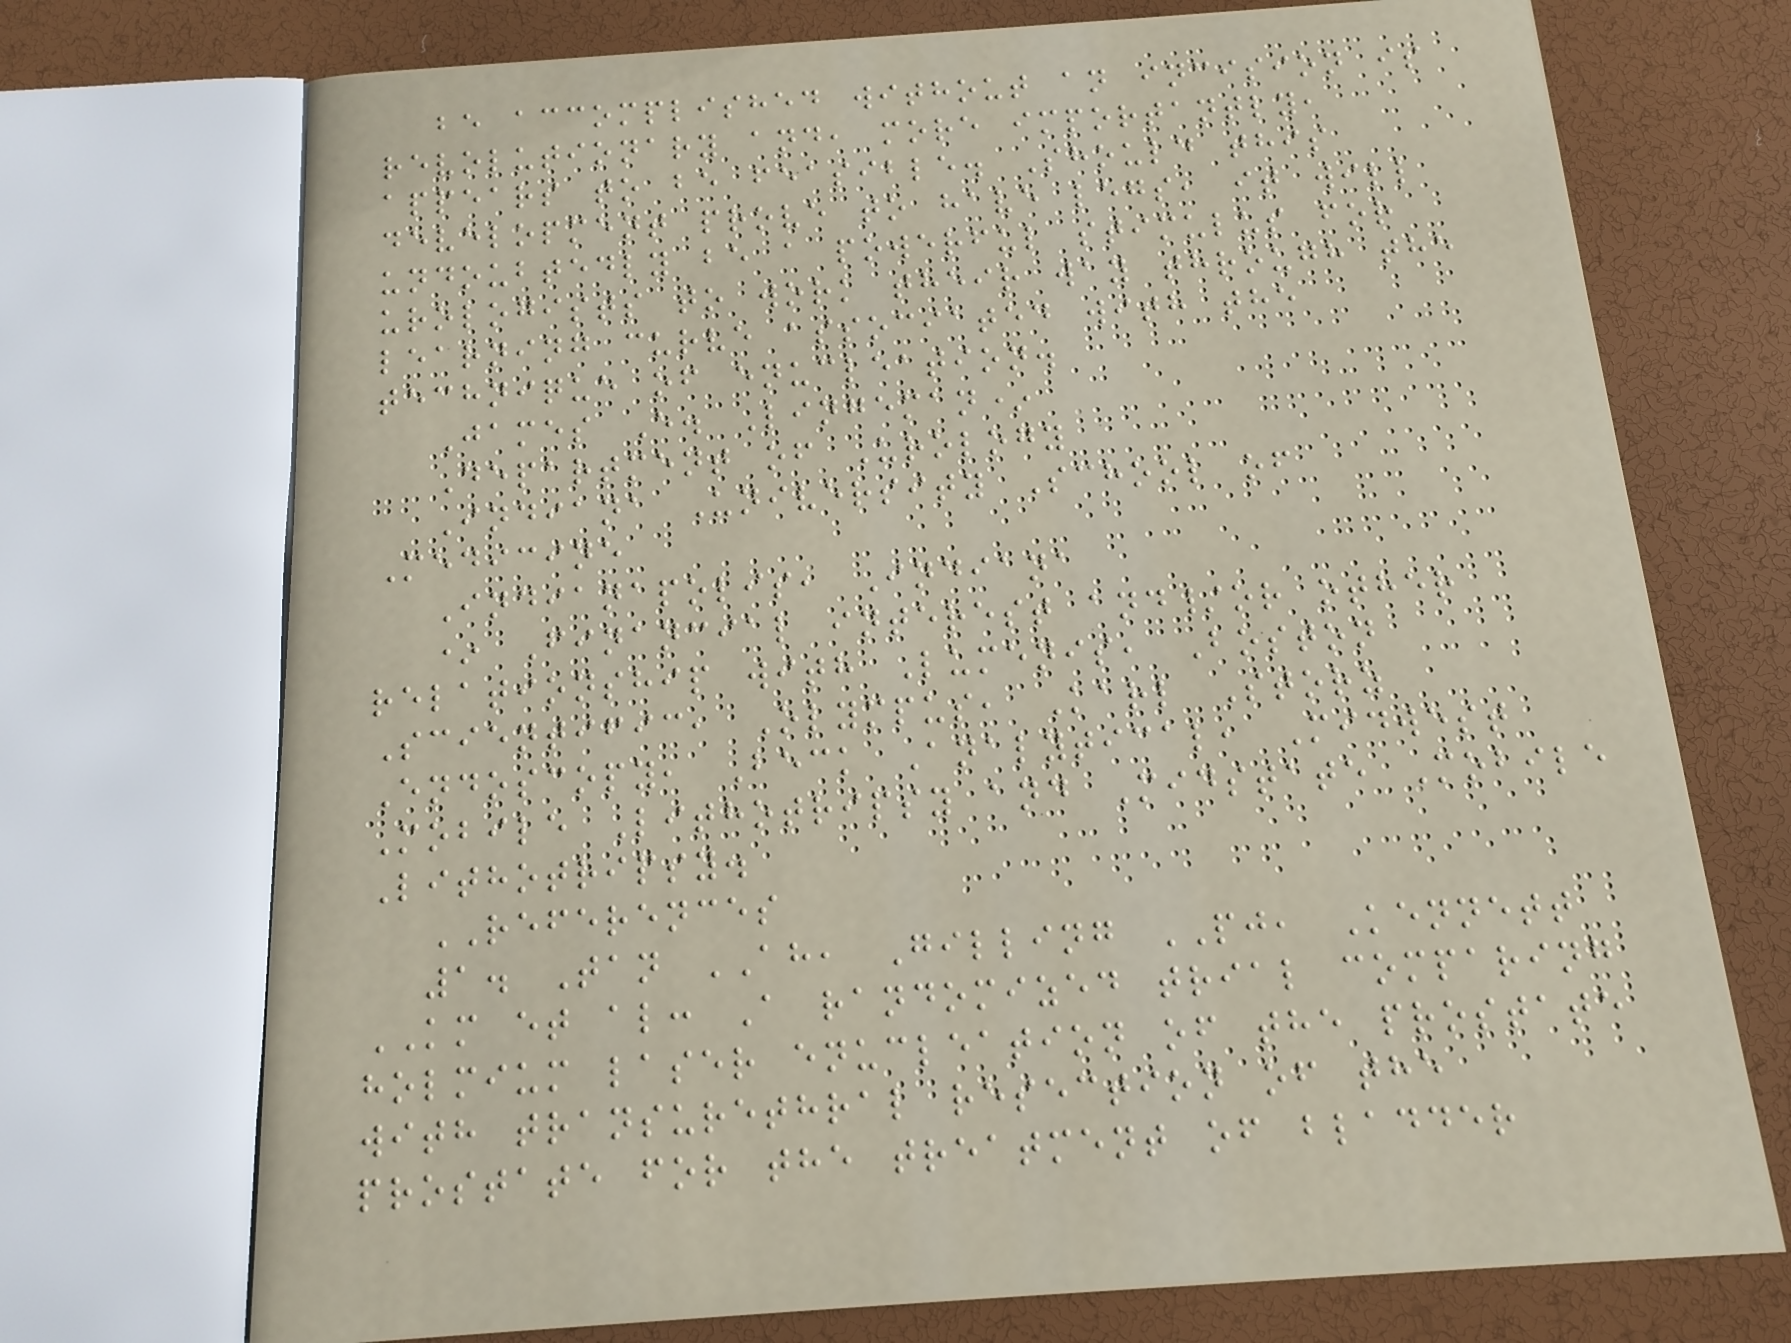be accomplished without an incision is
revolutionary and, more importantly,
appears to be feasible. Should this
development prove to have legs, it will
undoubtedly be a powerful stimulus for
urologists to work their way through the
learning curve associated with the
technique of enucleation.
James E. Lingeman*
Department of Urology
Indiana University School of
Medicine
Indianapolis, Indiana
* Financial interest and/or other
relationship with Lumenis, Boston
Scientific, Olympus, Karl Storz
Endoscopy, Beck Analytical, Midwest
Mobile Lithotripsy and Midstate Mobile
Lithotripsy.
REFERENCES
1. Tan AH, Gilling PJ, Kennett
KM et al: A randomized trial comparing
holmium laser enucleation of the prostate
with transurethral resection of the
prostate for the treatment of bladder
